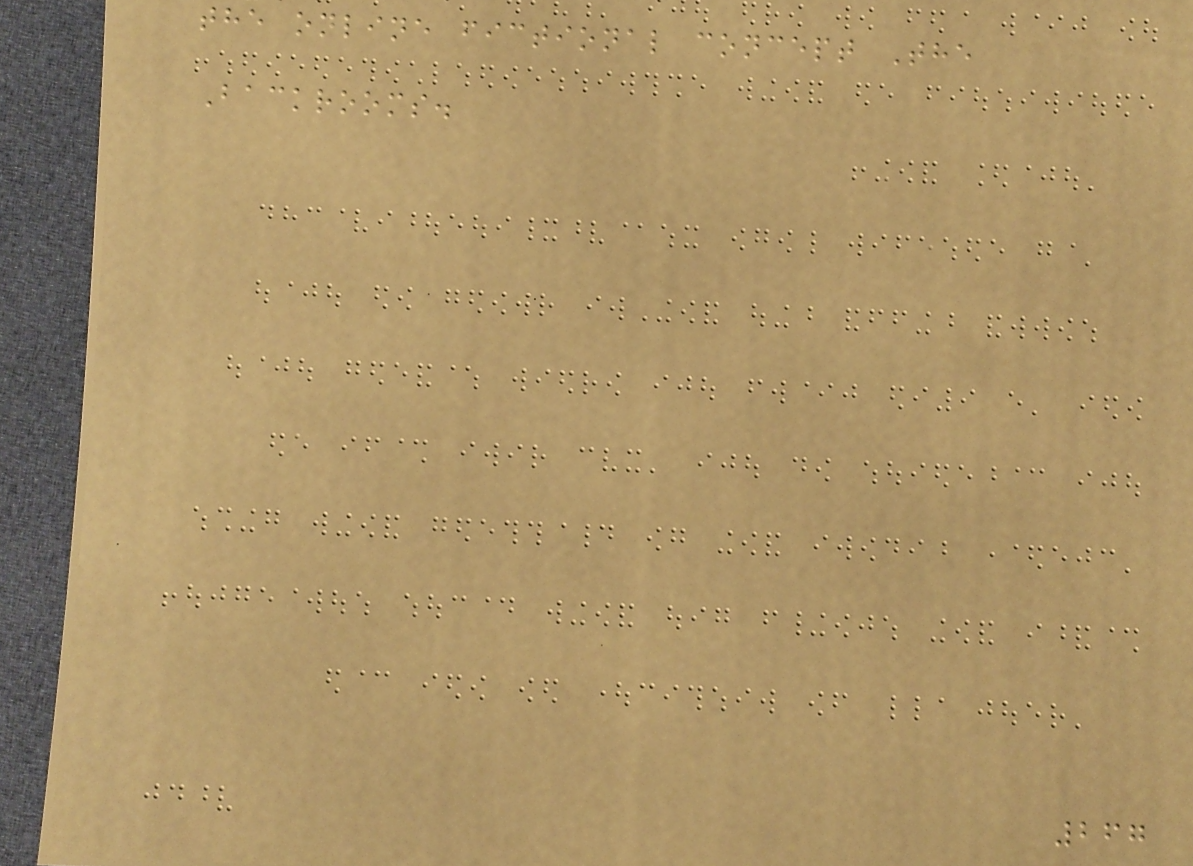the online fictional concept The
Backrooms.
267
